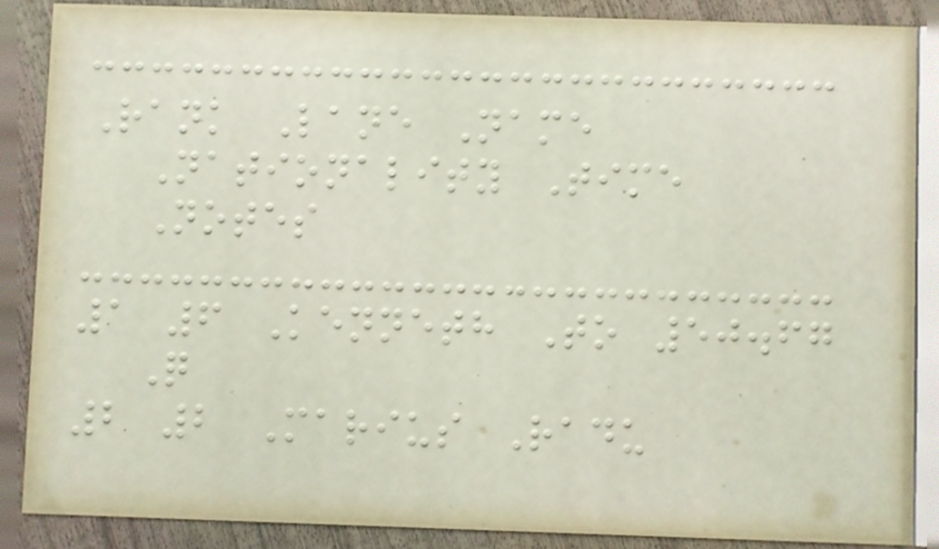Rank Lane Name
Nationality Time
Notes
1 6 Kenneth To 50.67
Q
2 2 Marius Radu
